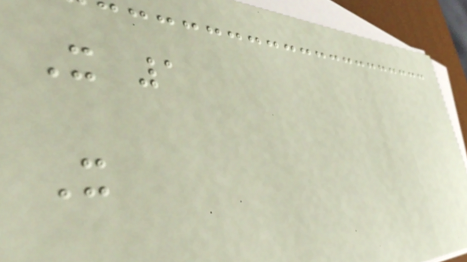X 1
X
